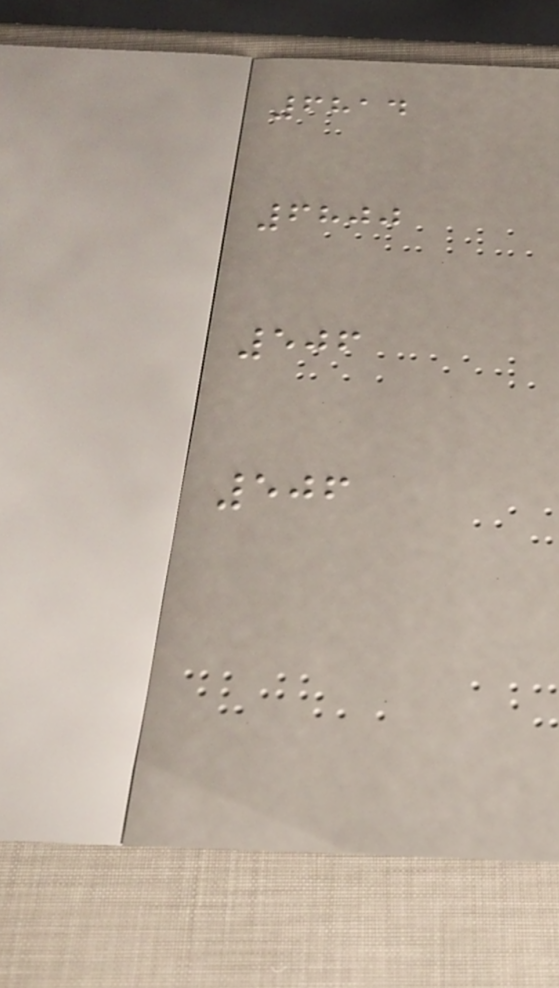6814
6800
506
506
